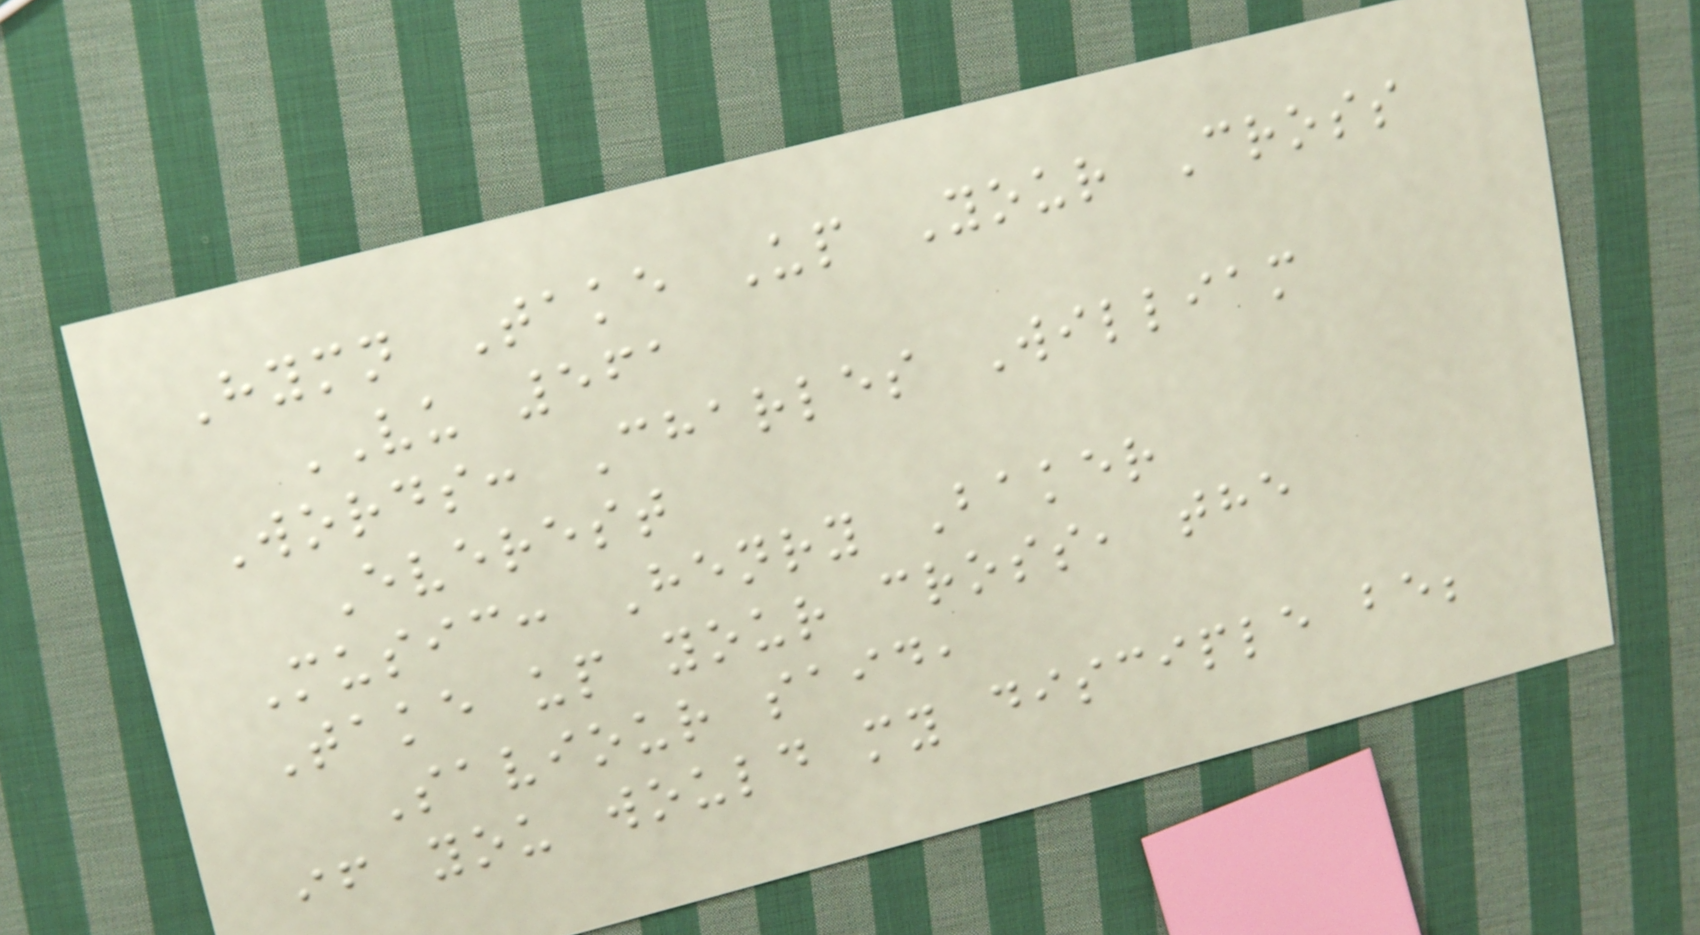Hymn Take Up Your Cross
VU 561
Words: Charles William
Everest
Music: Henry Baker
Take up your cross, the
Saviour said,
if you would my disciple be;
